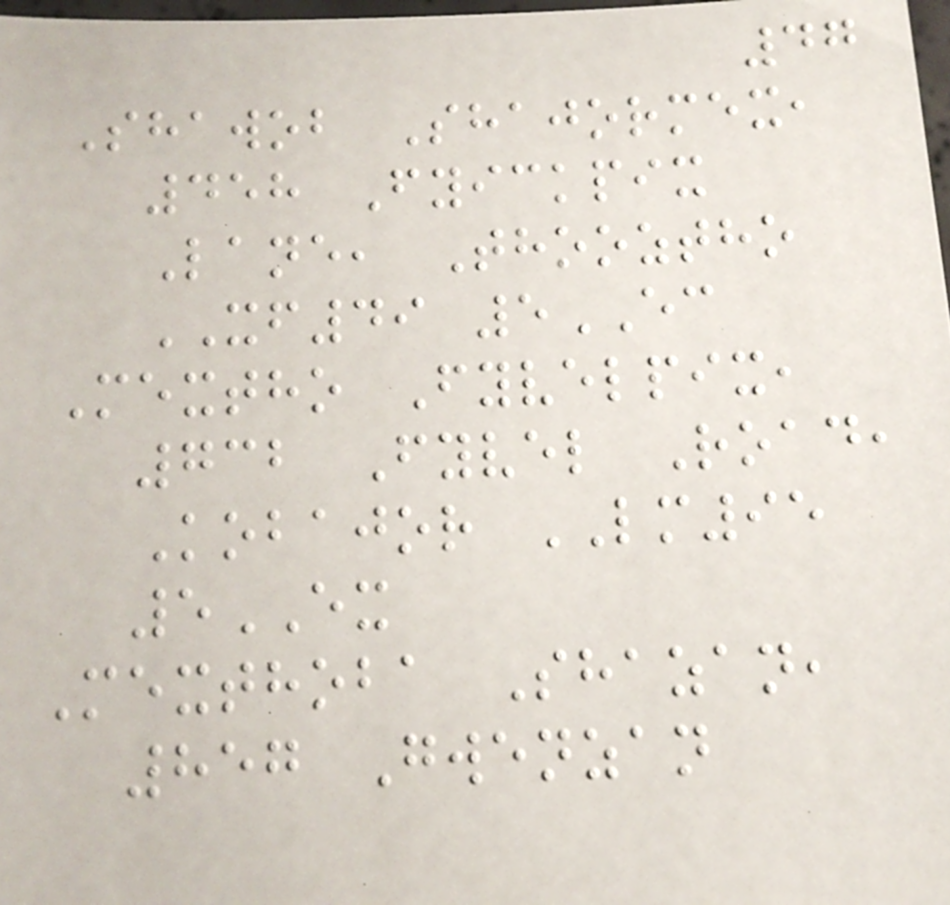47
Shawob Shajormex,
458 Fyickpix
Lane, Thooztho
XF49 5EC
Mextho Fyvelpix,
732 Fyvel Road,
Kobajor LM95
5EX
Mexthoba Shazan,
857 Gwenzan
